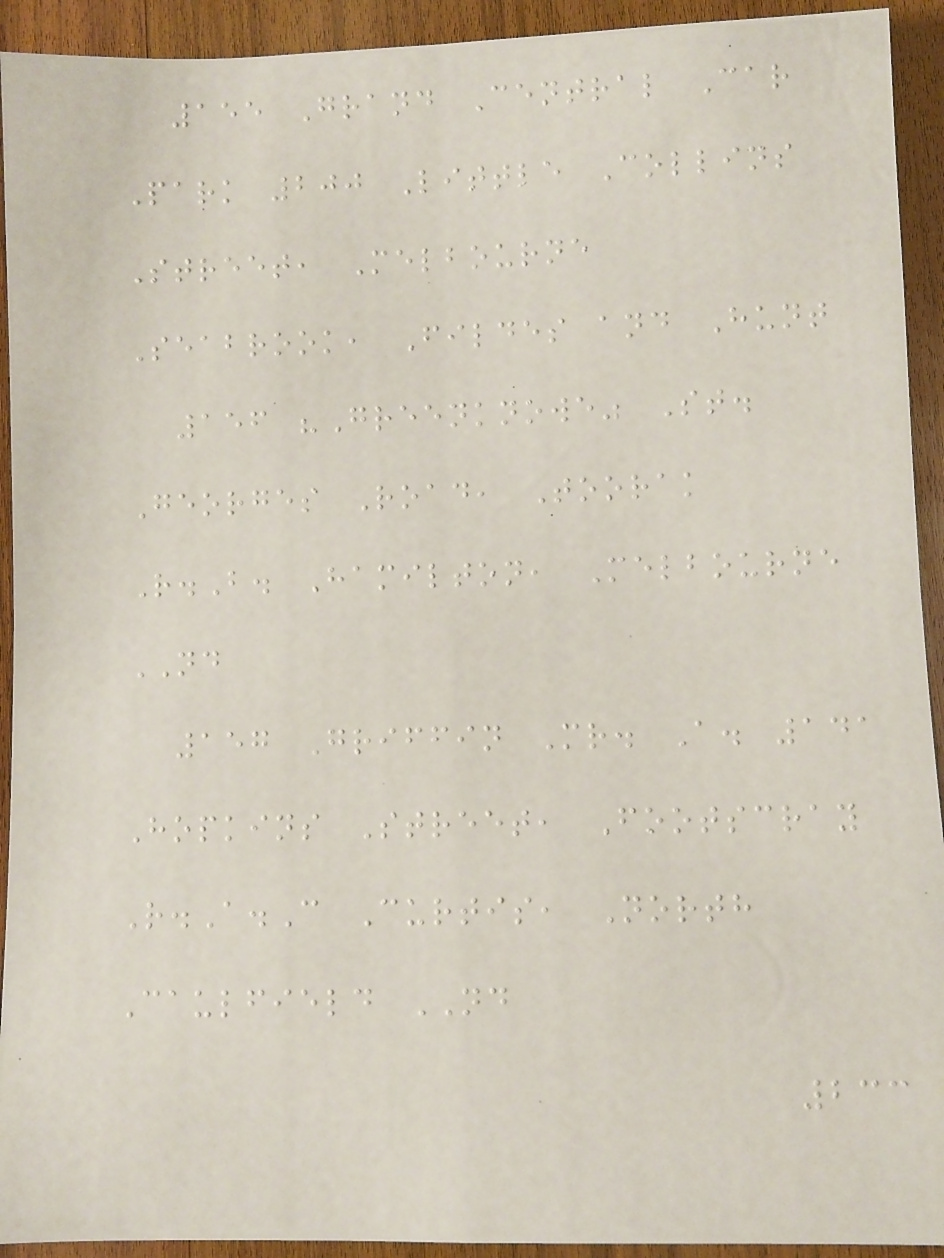155 Grand Central Car
Park 200 Little Collins
Street, Melbourne
Seabrook, Fildes and Hunt
156 "Greenknowe" St.
Georges Road, Toorak
R.B. Hamilton, Melbourne
ND
157 Griffin Mr. A. 141
Hopkins Street, Footscray
R.A.C Curtis, North
Caulfield ND
233
